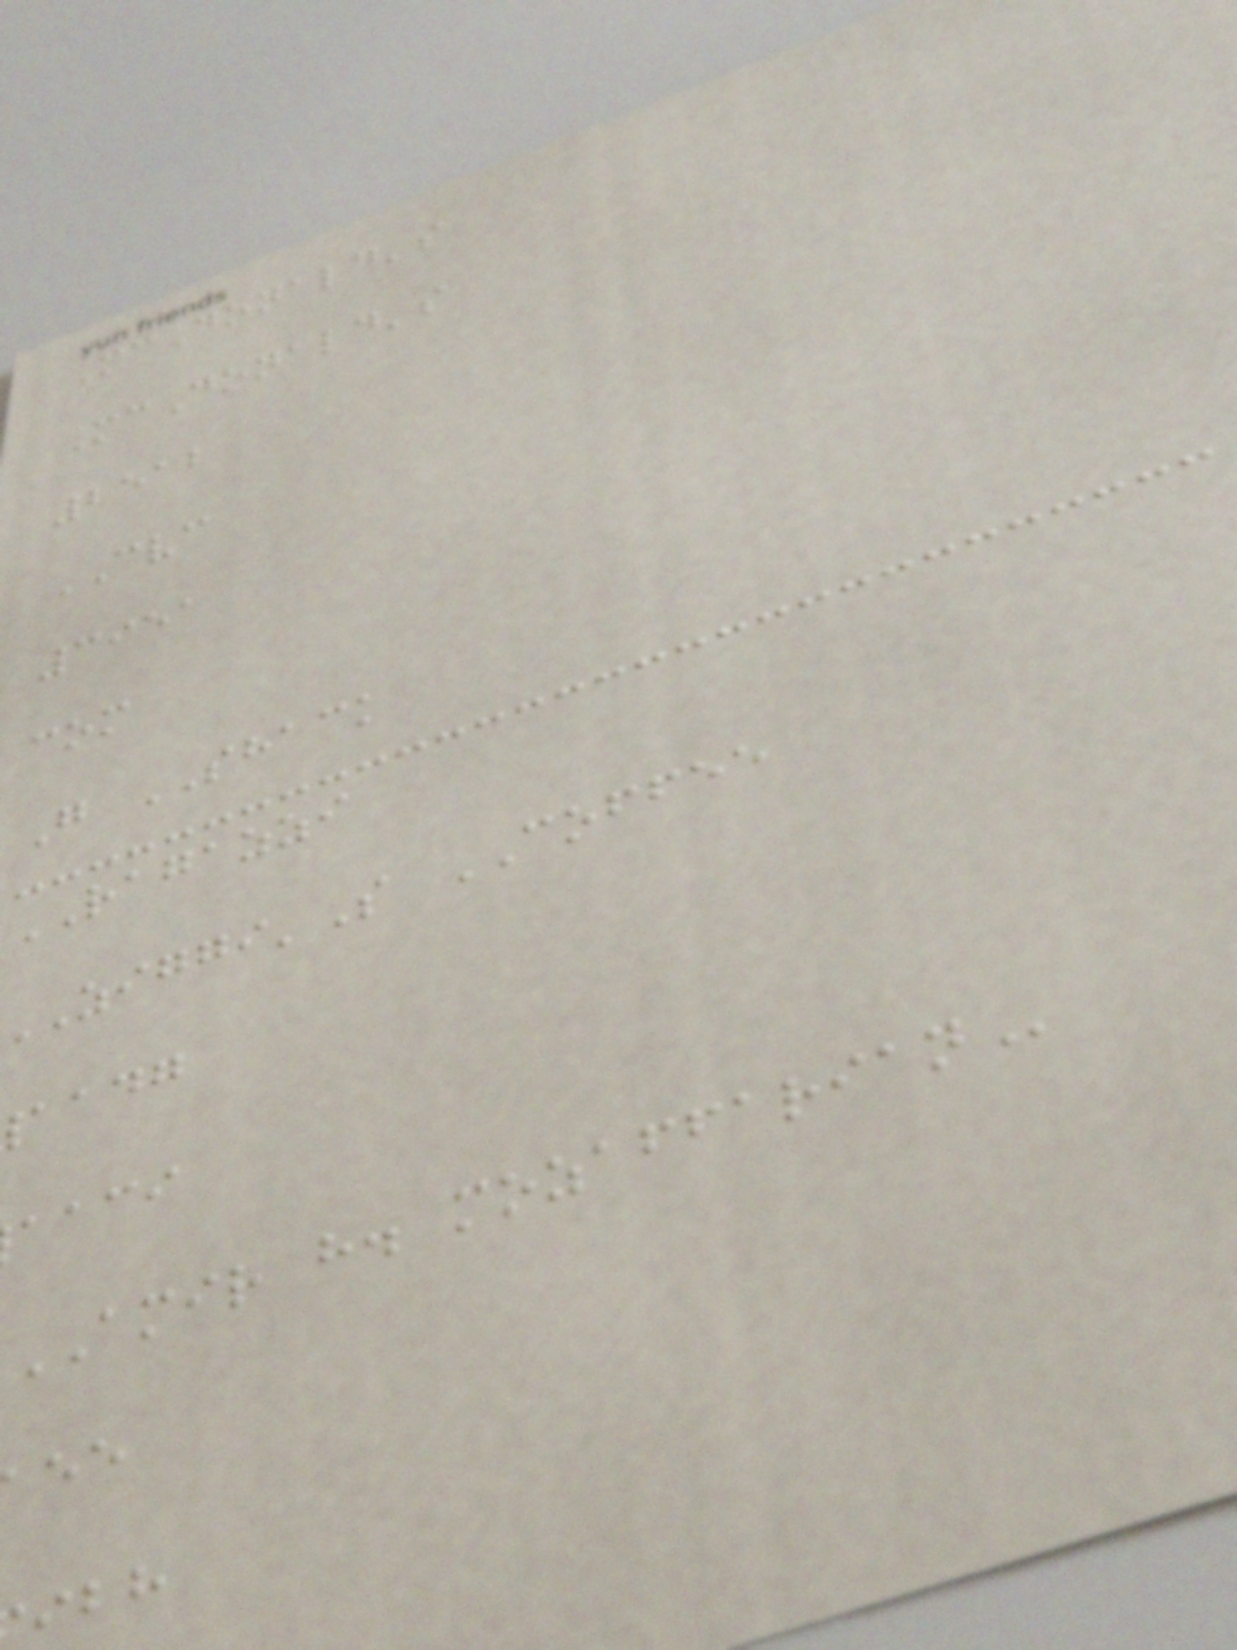McDonald's
McDonald's
2512
CVC
3951
com
G SHACK
RAGAZZI
'S COFFEE
aadg
aaci
AMIR h.
